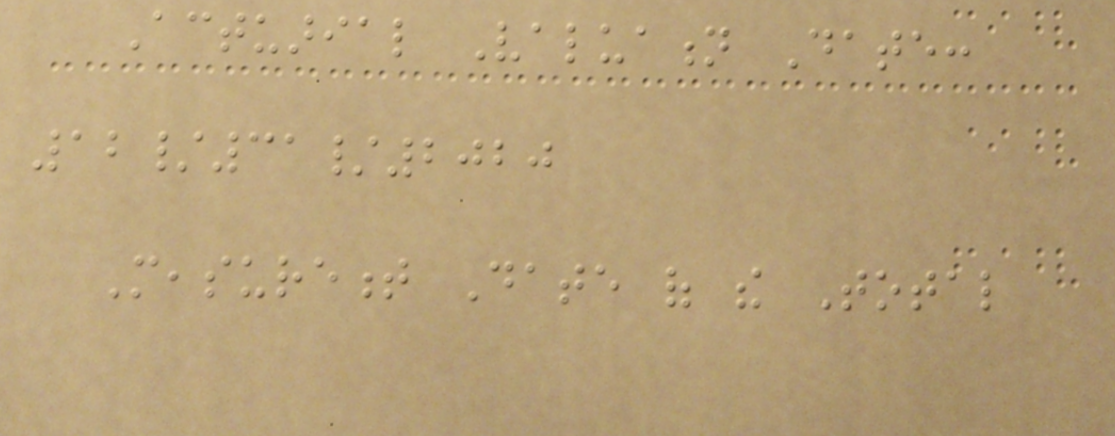Actuarial Valuation Date:
12/31/2020
Measurement Date of the Total
